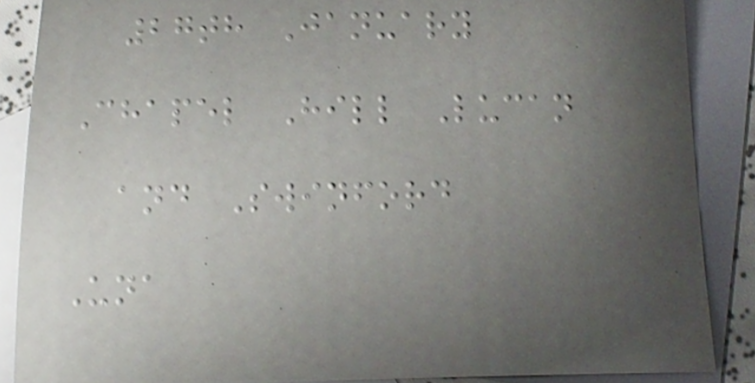27th January
Chapel Hill Lucan
and Swinford
Una
